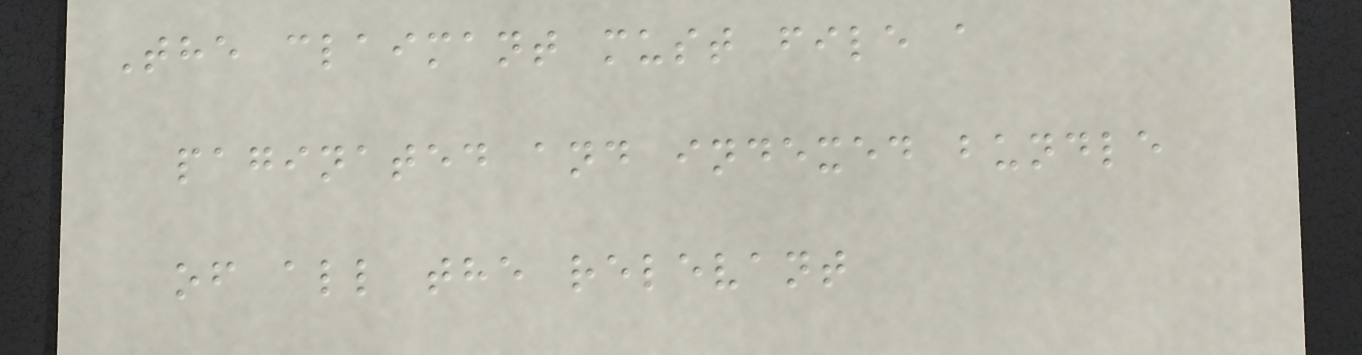The claimant must file a
paginated and indexed bundle
of all the relevant
